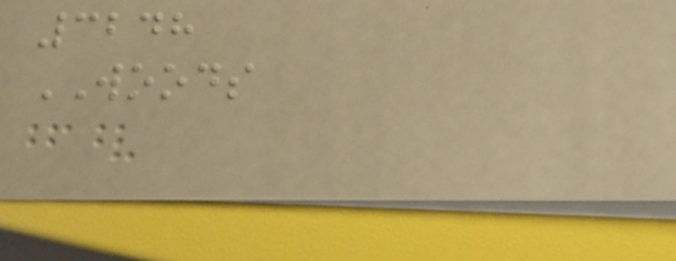3248
WOODS
